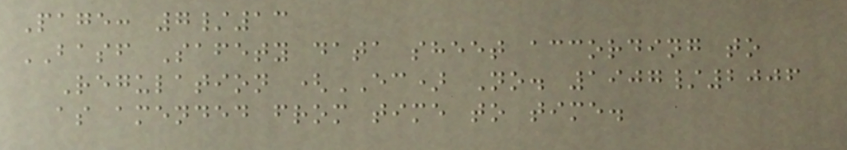Page: 7/13
BASF Safety data sheet according to
Regulation (EC) No. 1907/2006
as amended from time to time.
